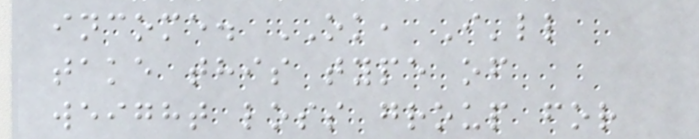income. OK, I'll
take this type of
weight loss group for
